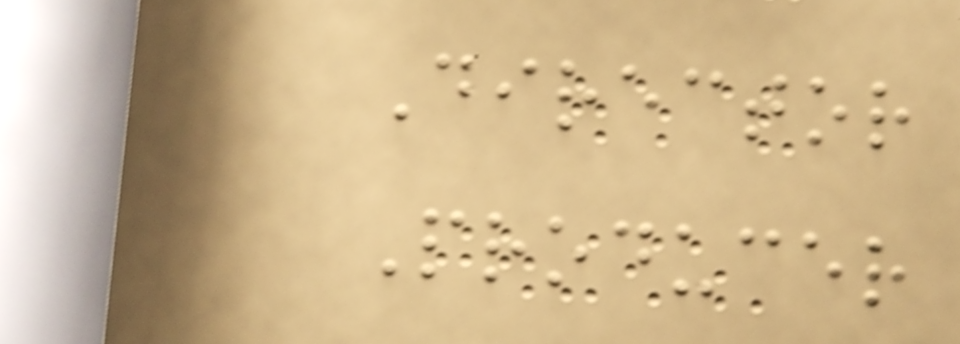Director
Producer
